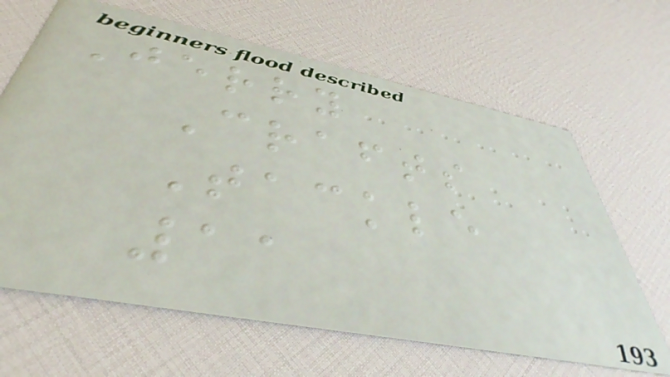Jerry
Crafts
Tackle
11
